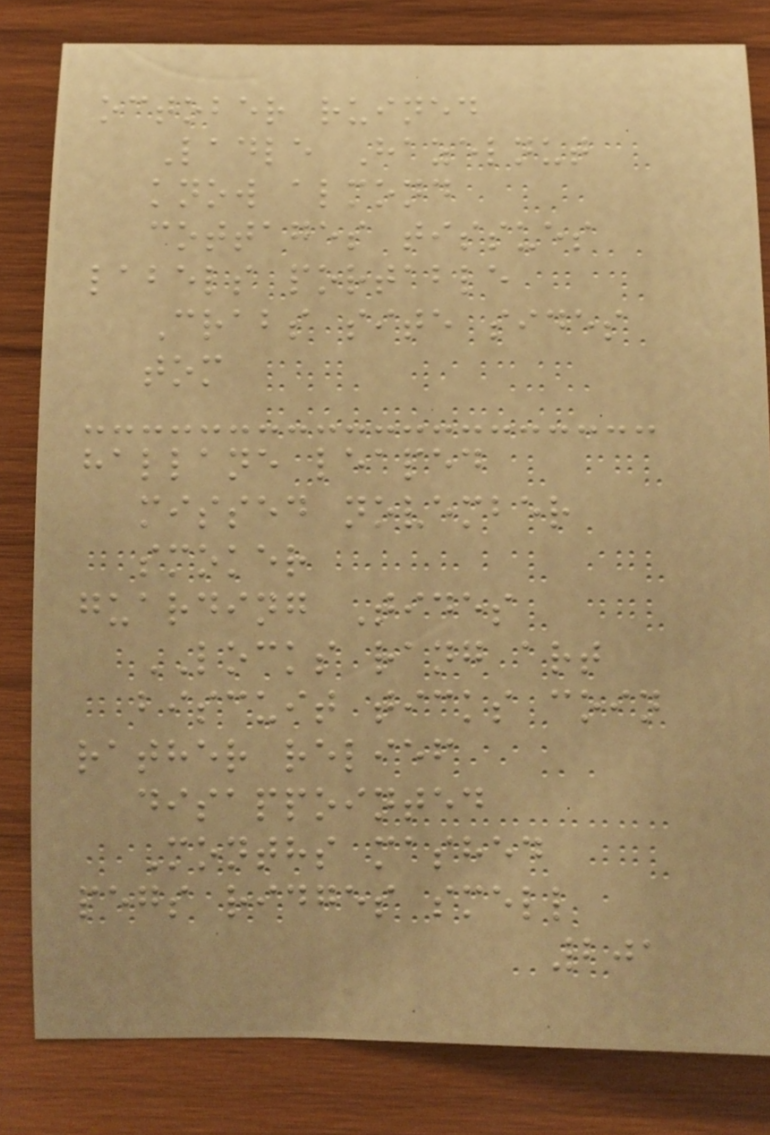october ruined
Ladle Hazelnut
know almond
cottages tissues
labels portable
Crabs site sides
tom
hallane leaped
missed november
smoker
guarding Tides
LOCKS rang art
biscuit ticks coin
rather relief
disappointed
Months mashed
pegs ridges smell
201
